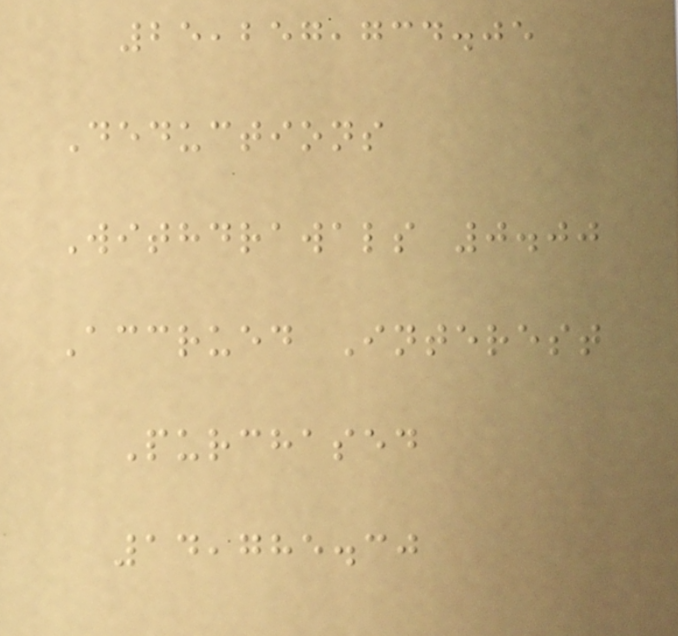25,257,734.05
Deductions
Withdrawals 0.00
Accrued Interest
Purchased
14,785.30
